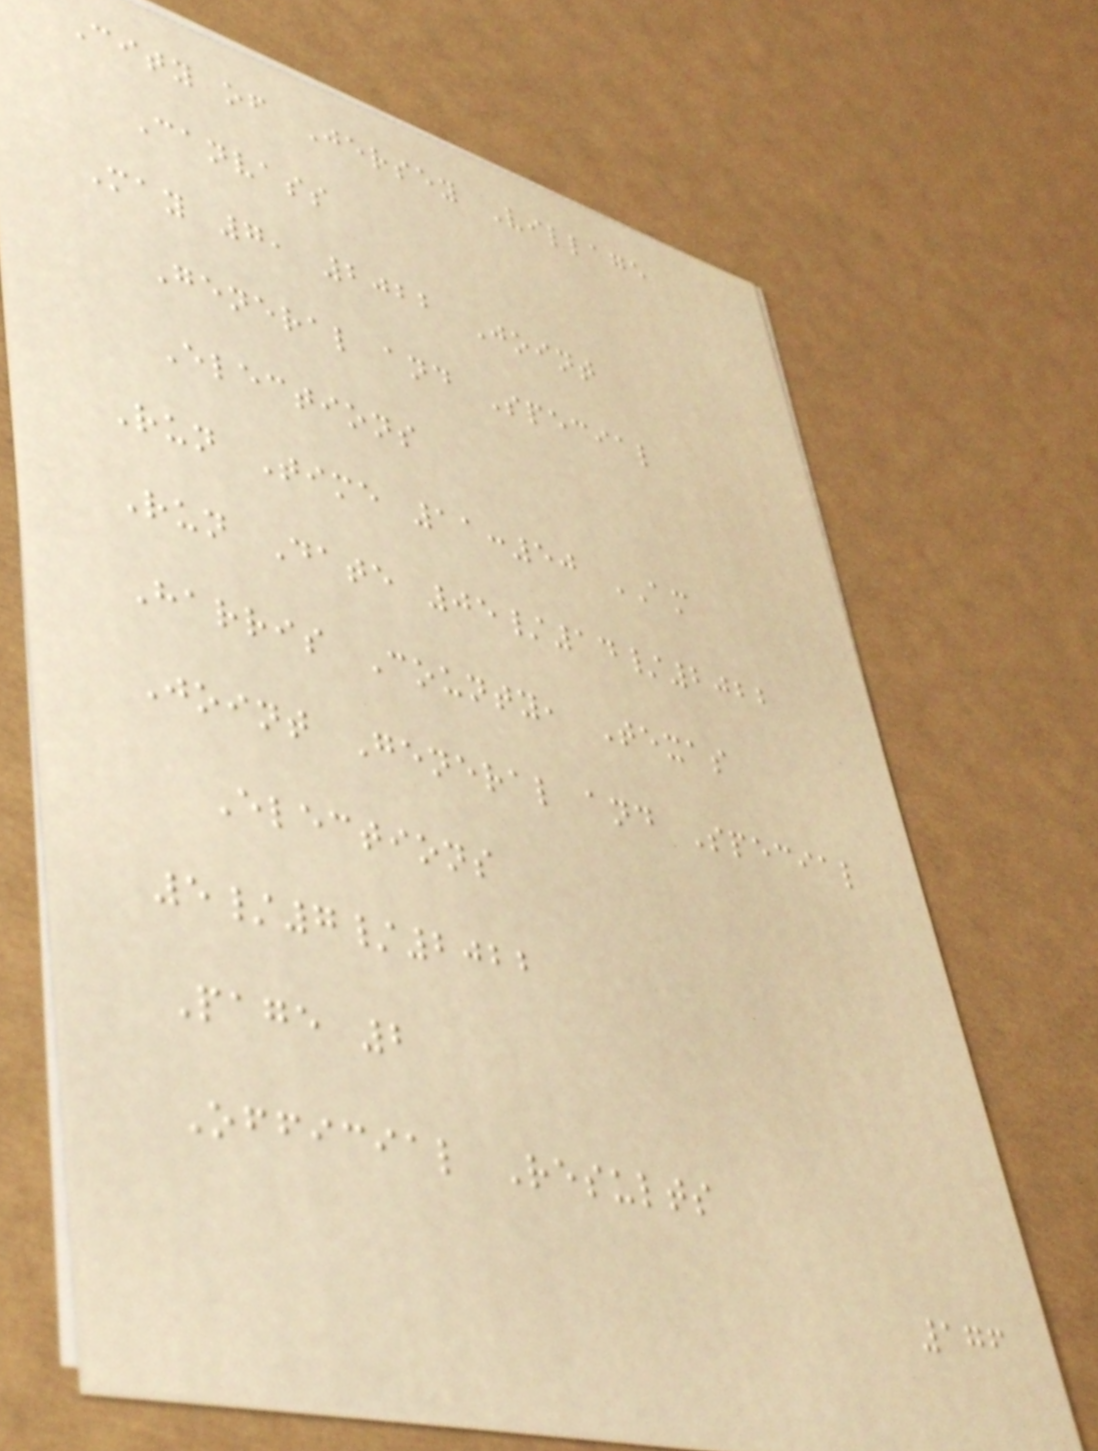City of Jersey Village
Canvass
May 7, 2022 Joint
General and Special
Elections
Run Time 11:50 AM
Run Date 05/14/2022
Harris County, Texas
Joint General and Special
Elections
5/7/2022
Page 2
Official Results
176
